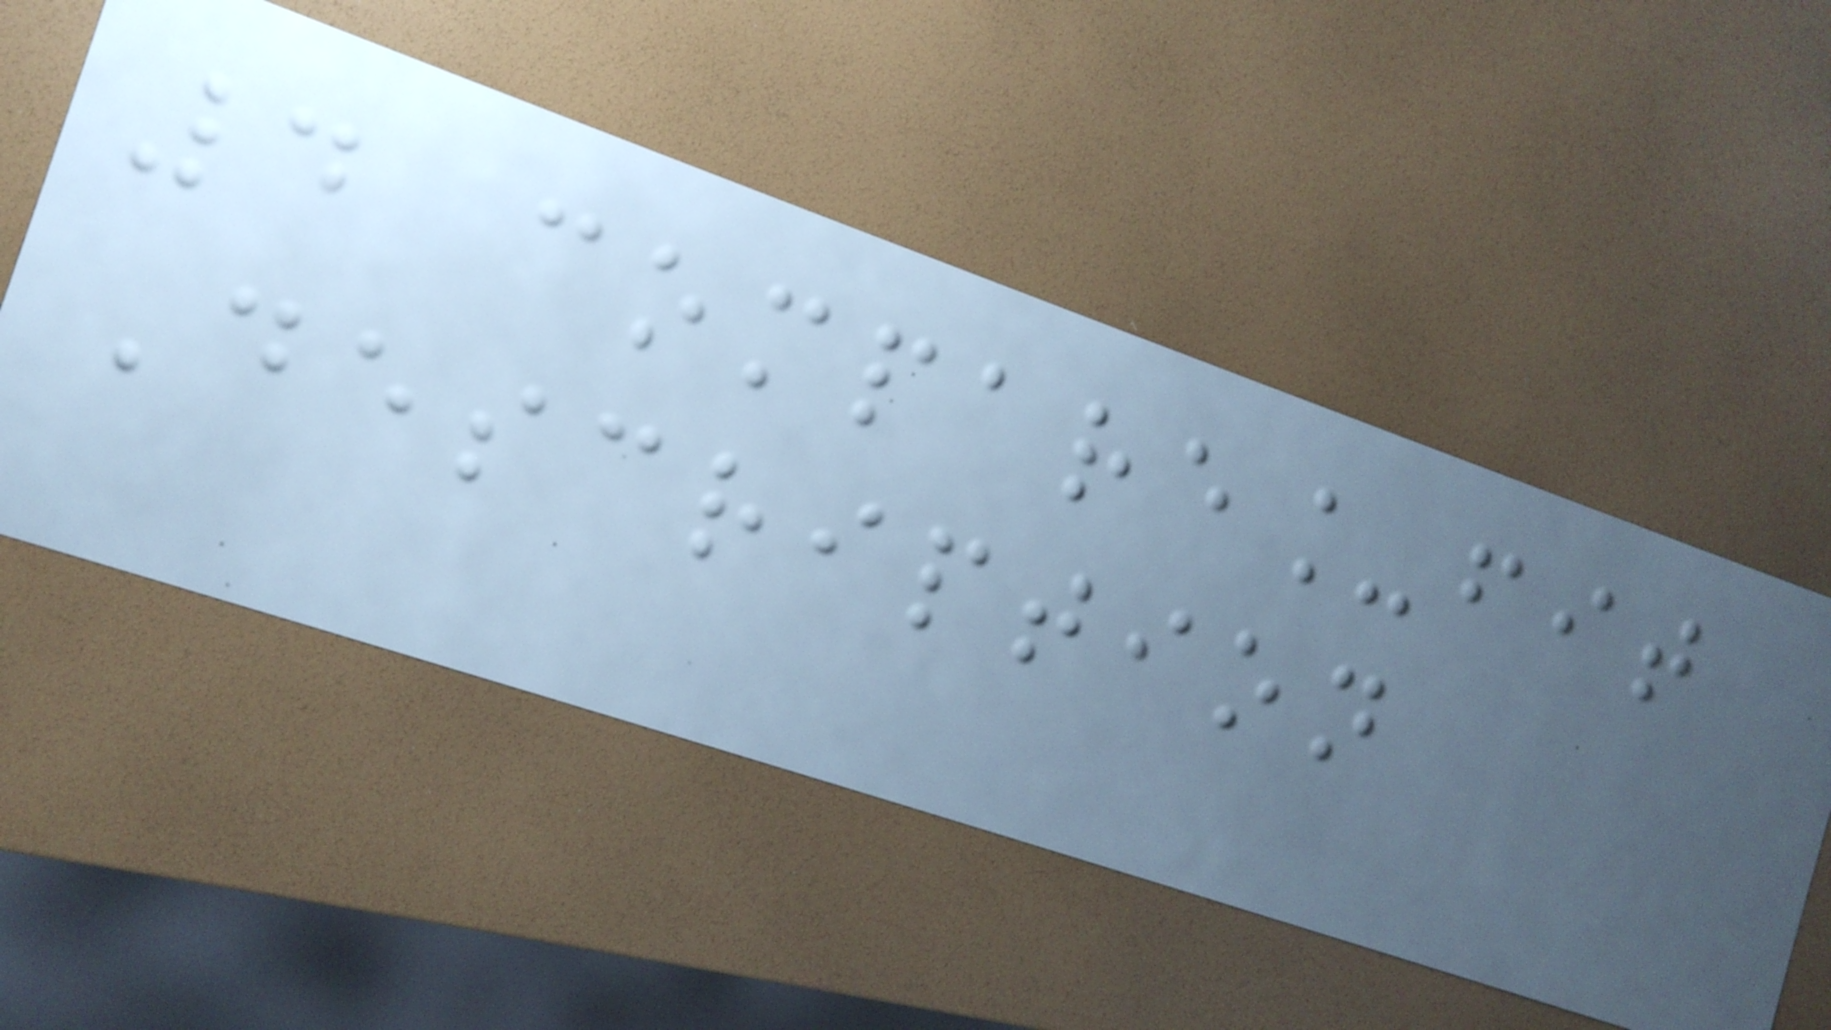4 compare_fit
Description
